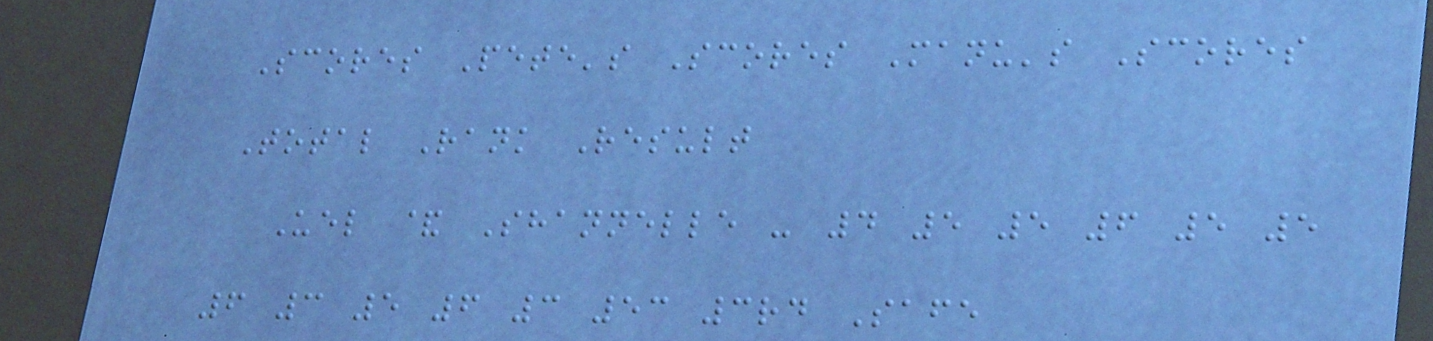Scores Pete's Scores Manu's Scores
Total Rank Result
Uel & Shannelle - 4 5 5 6 5 5
6 3 5 6 3 53 3rd Safe
